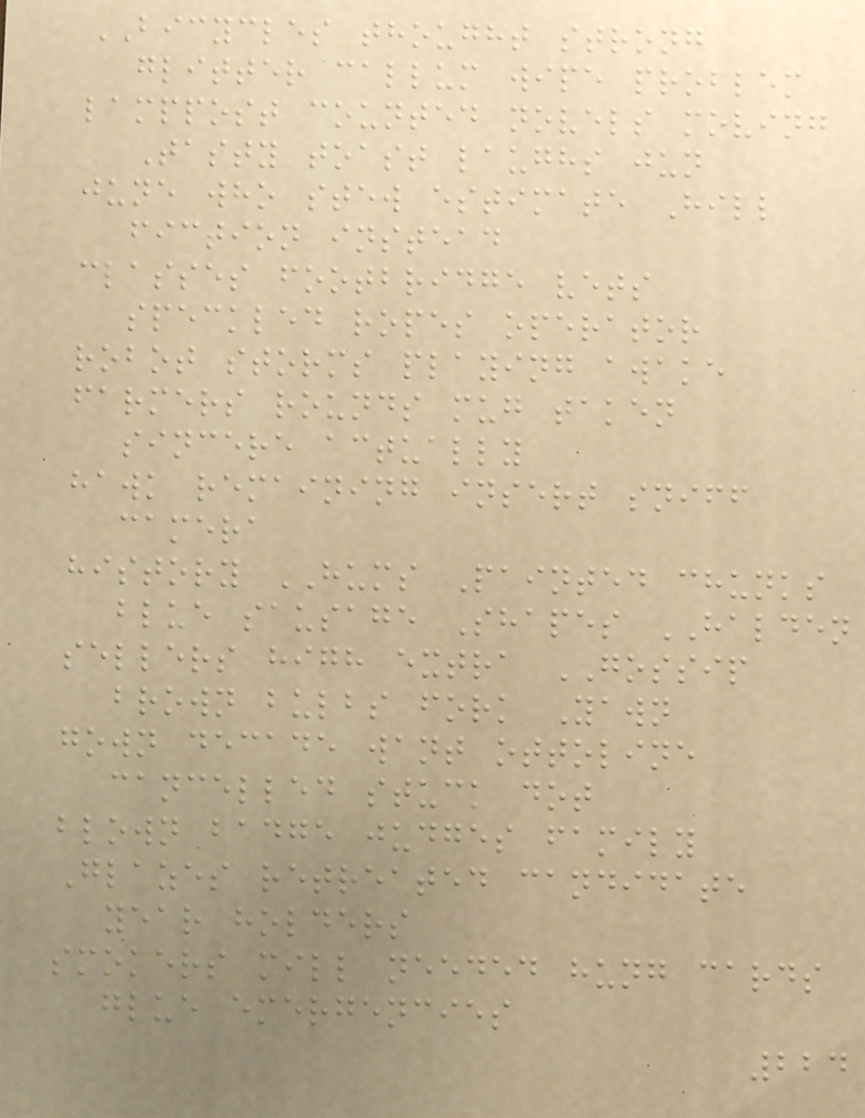BICYCLES thought strong
glitter callum wipe problem
lamppost counted novels moving
Tasty toast laughs jun
june who stew estimate Hill
fiction instead
classes footbridge vets
speckled ropes operator
robot storms playing awake
farmers rounds mug taken
sincere actually
hawk remaining insert sniff
camera
history HUMS Painted chunks
blue sausage Shapes HALDEN
sellers high extra GOSSIP
brown bulbs fork Yawn
gown decade want ottoline
cancelled stuck dot
blown badge judges family
Glazes retreated candidate
year holders
smokers mill needed hung cards
glue emergencies
224
